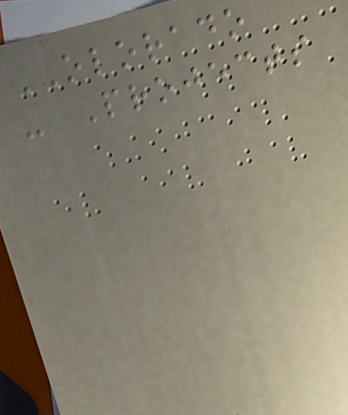OLORADO
- Projects
